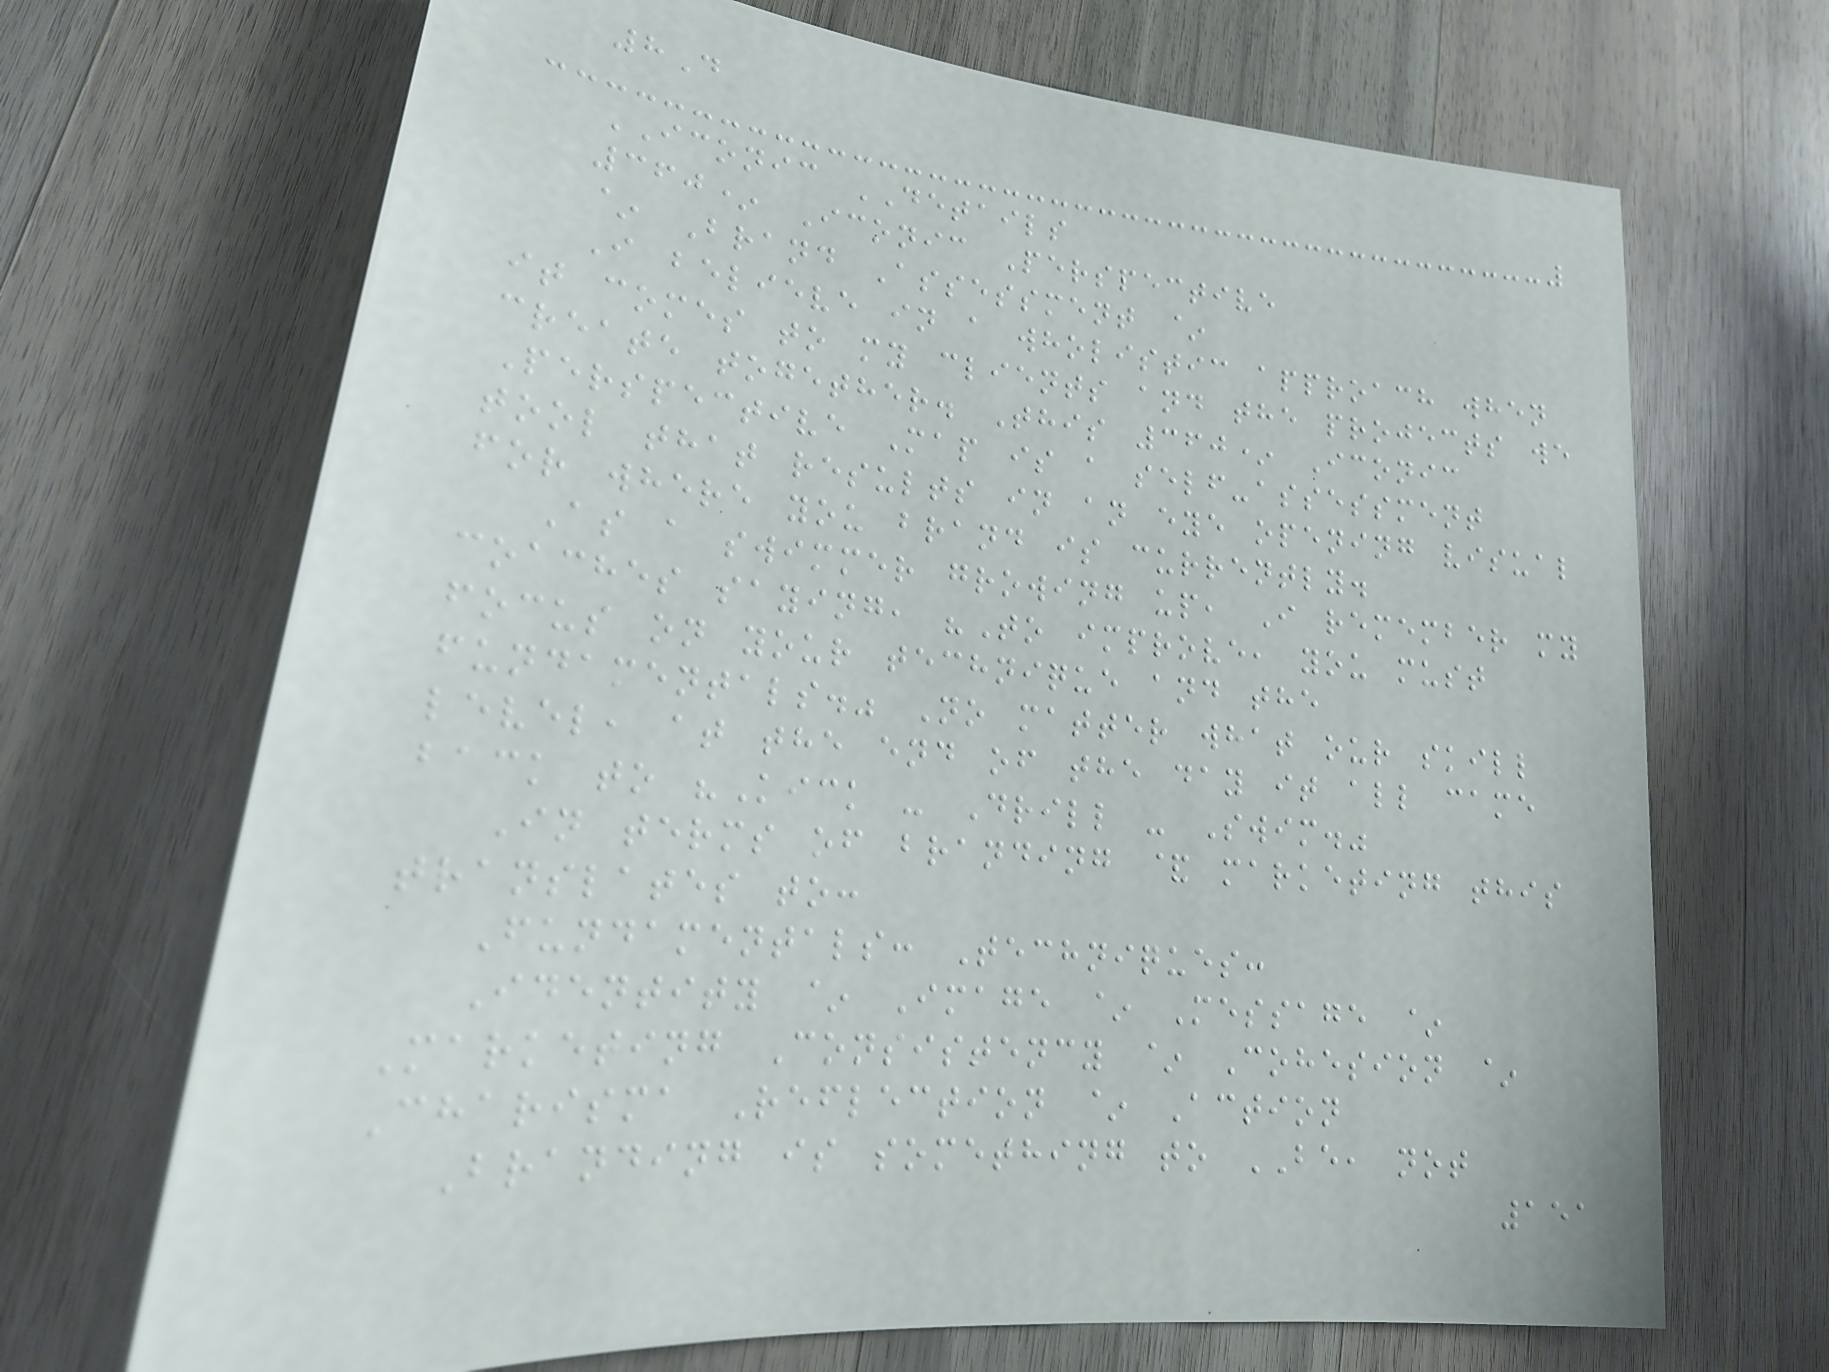8D
ICONIC DETAILS
360* Iconic Perspective
~ Brand Assessment ~
I believe in a wholistic approach when
it comes to my clients and the projects we
create together. This 360* Iconic
Perspective Map is a self-assessment
tool that results in an eye opening visual
for where you brand is currently.
As a swimmer growing up, I remember my
coaches saying, "To improve, you must
focus on your technique and the
fundamentals." No matter what our skill
level, at the end of the day it all came
back to "Kick - Drill - Swim."
In terms of branding & marketing this
translates to:
Fundamentals: Techniques:
Identity ~ Image ~ Message ~
Marketing Consistency ~ Cohesion ~
Charisma Reflection ~ Action
Branding is something to BE, not
151
